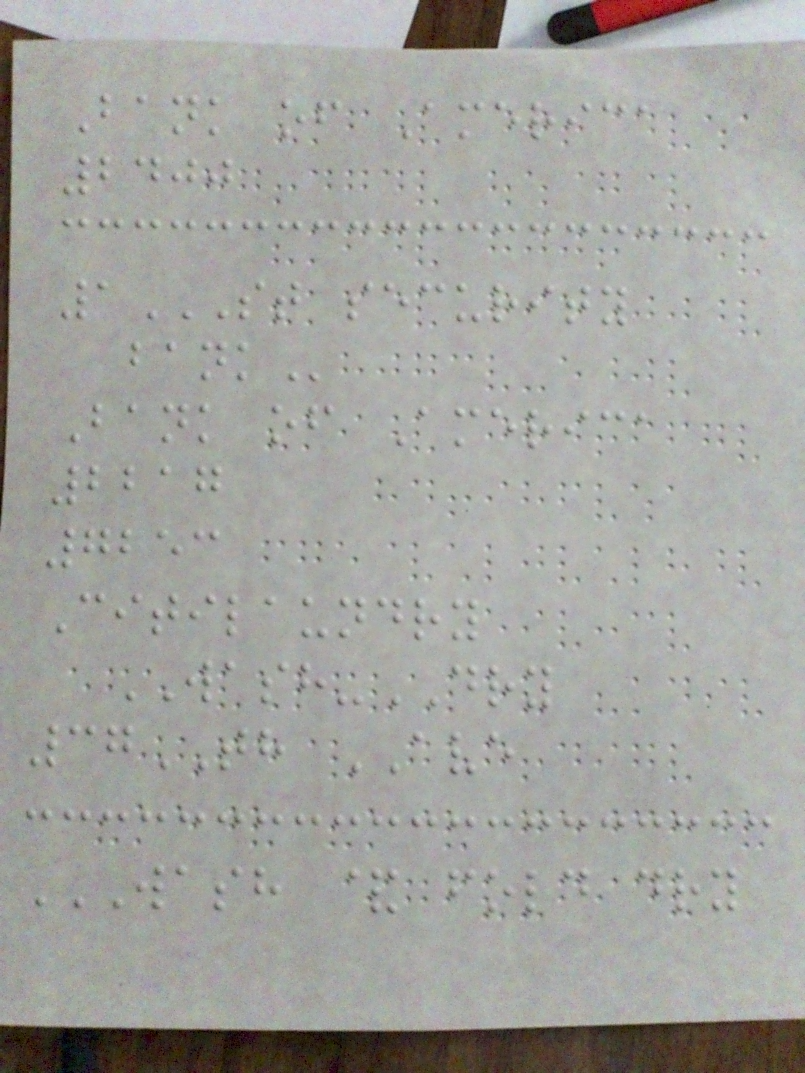Bank of America
2400
1ST SECURITY
BANK
Bank of America
2217
7253
Citilaundry
WASH-DRY
37TH AVE
WASH & FOLD DRY
